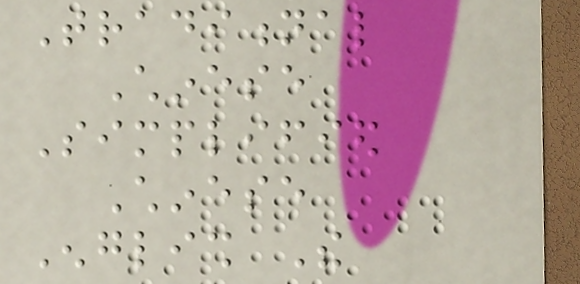Traditional
Chinese
Simplified
Chinese
English The
